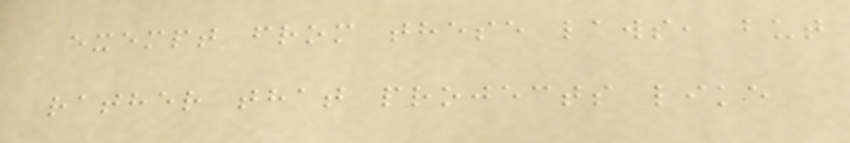exempt from these laws, but
rather that projects like
